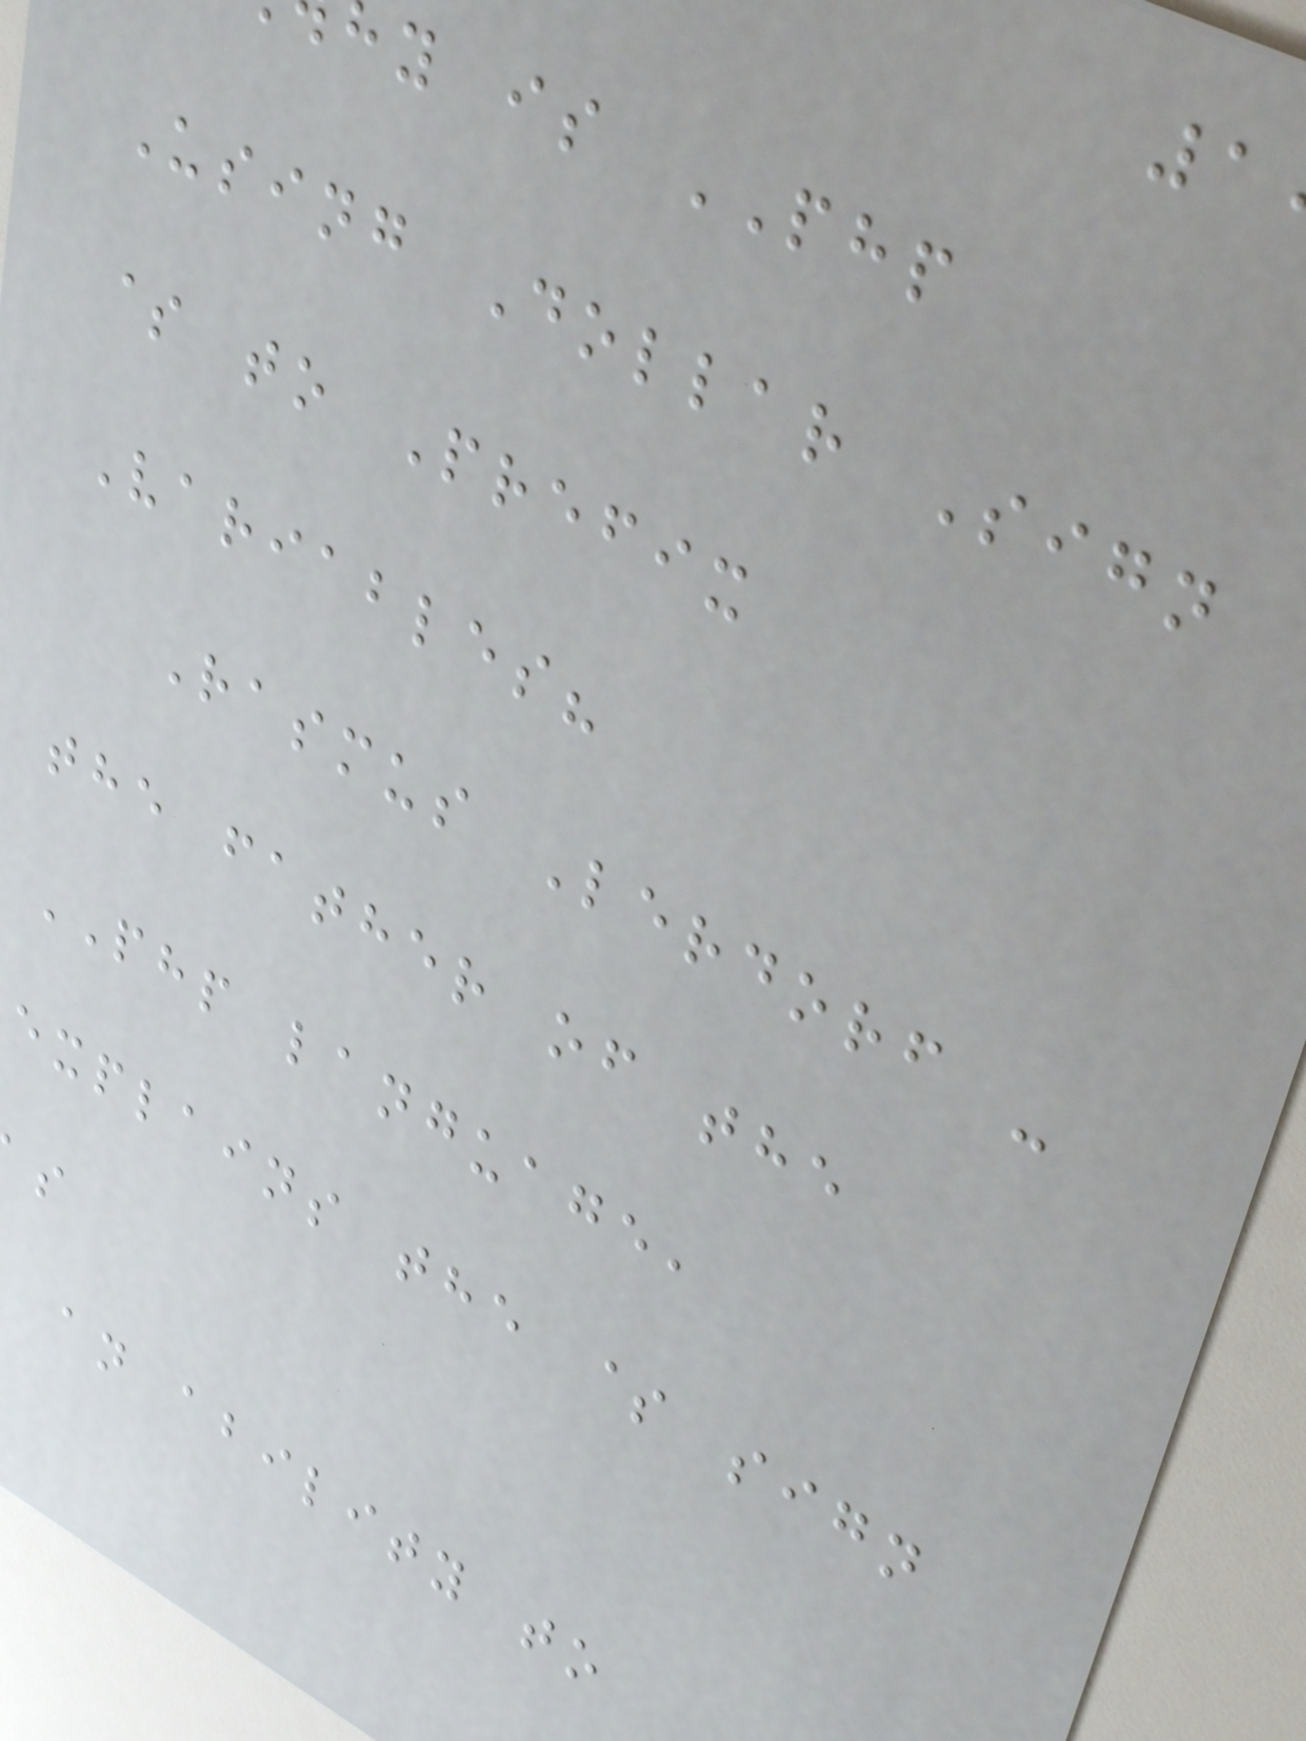y is PHP
Using Dollar Sign
$ to Prefix
Variables?
Rasmus Lerdorf -
the father of the
PHP language,
explains the $ sign
an ability to
